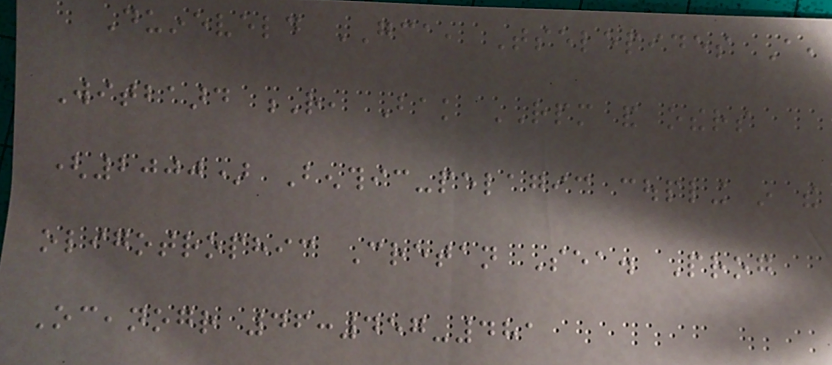Duineveld GCA, Tselepides A,
Witbaard R, Bak RPM and others
(2000) Benthic-pelagic coupling in the
oligotrophic Cretan Sea. Prog
Oceanogr 46:457-481
